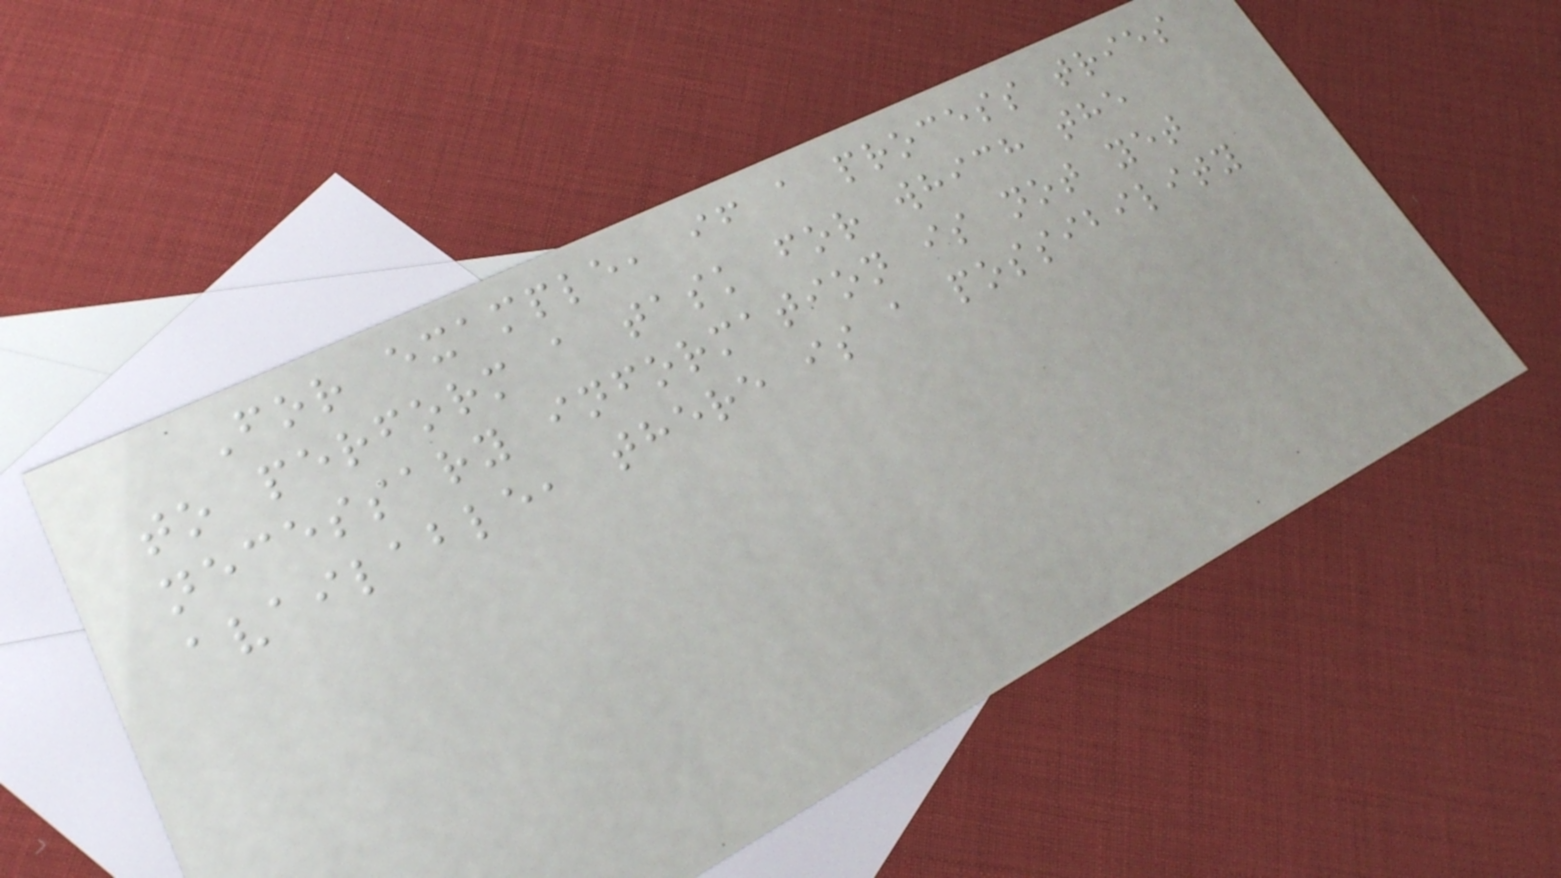For example, if a process tries
to perform a task for which the
necessary information is not yet
available, there is a possibility
